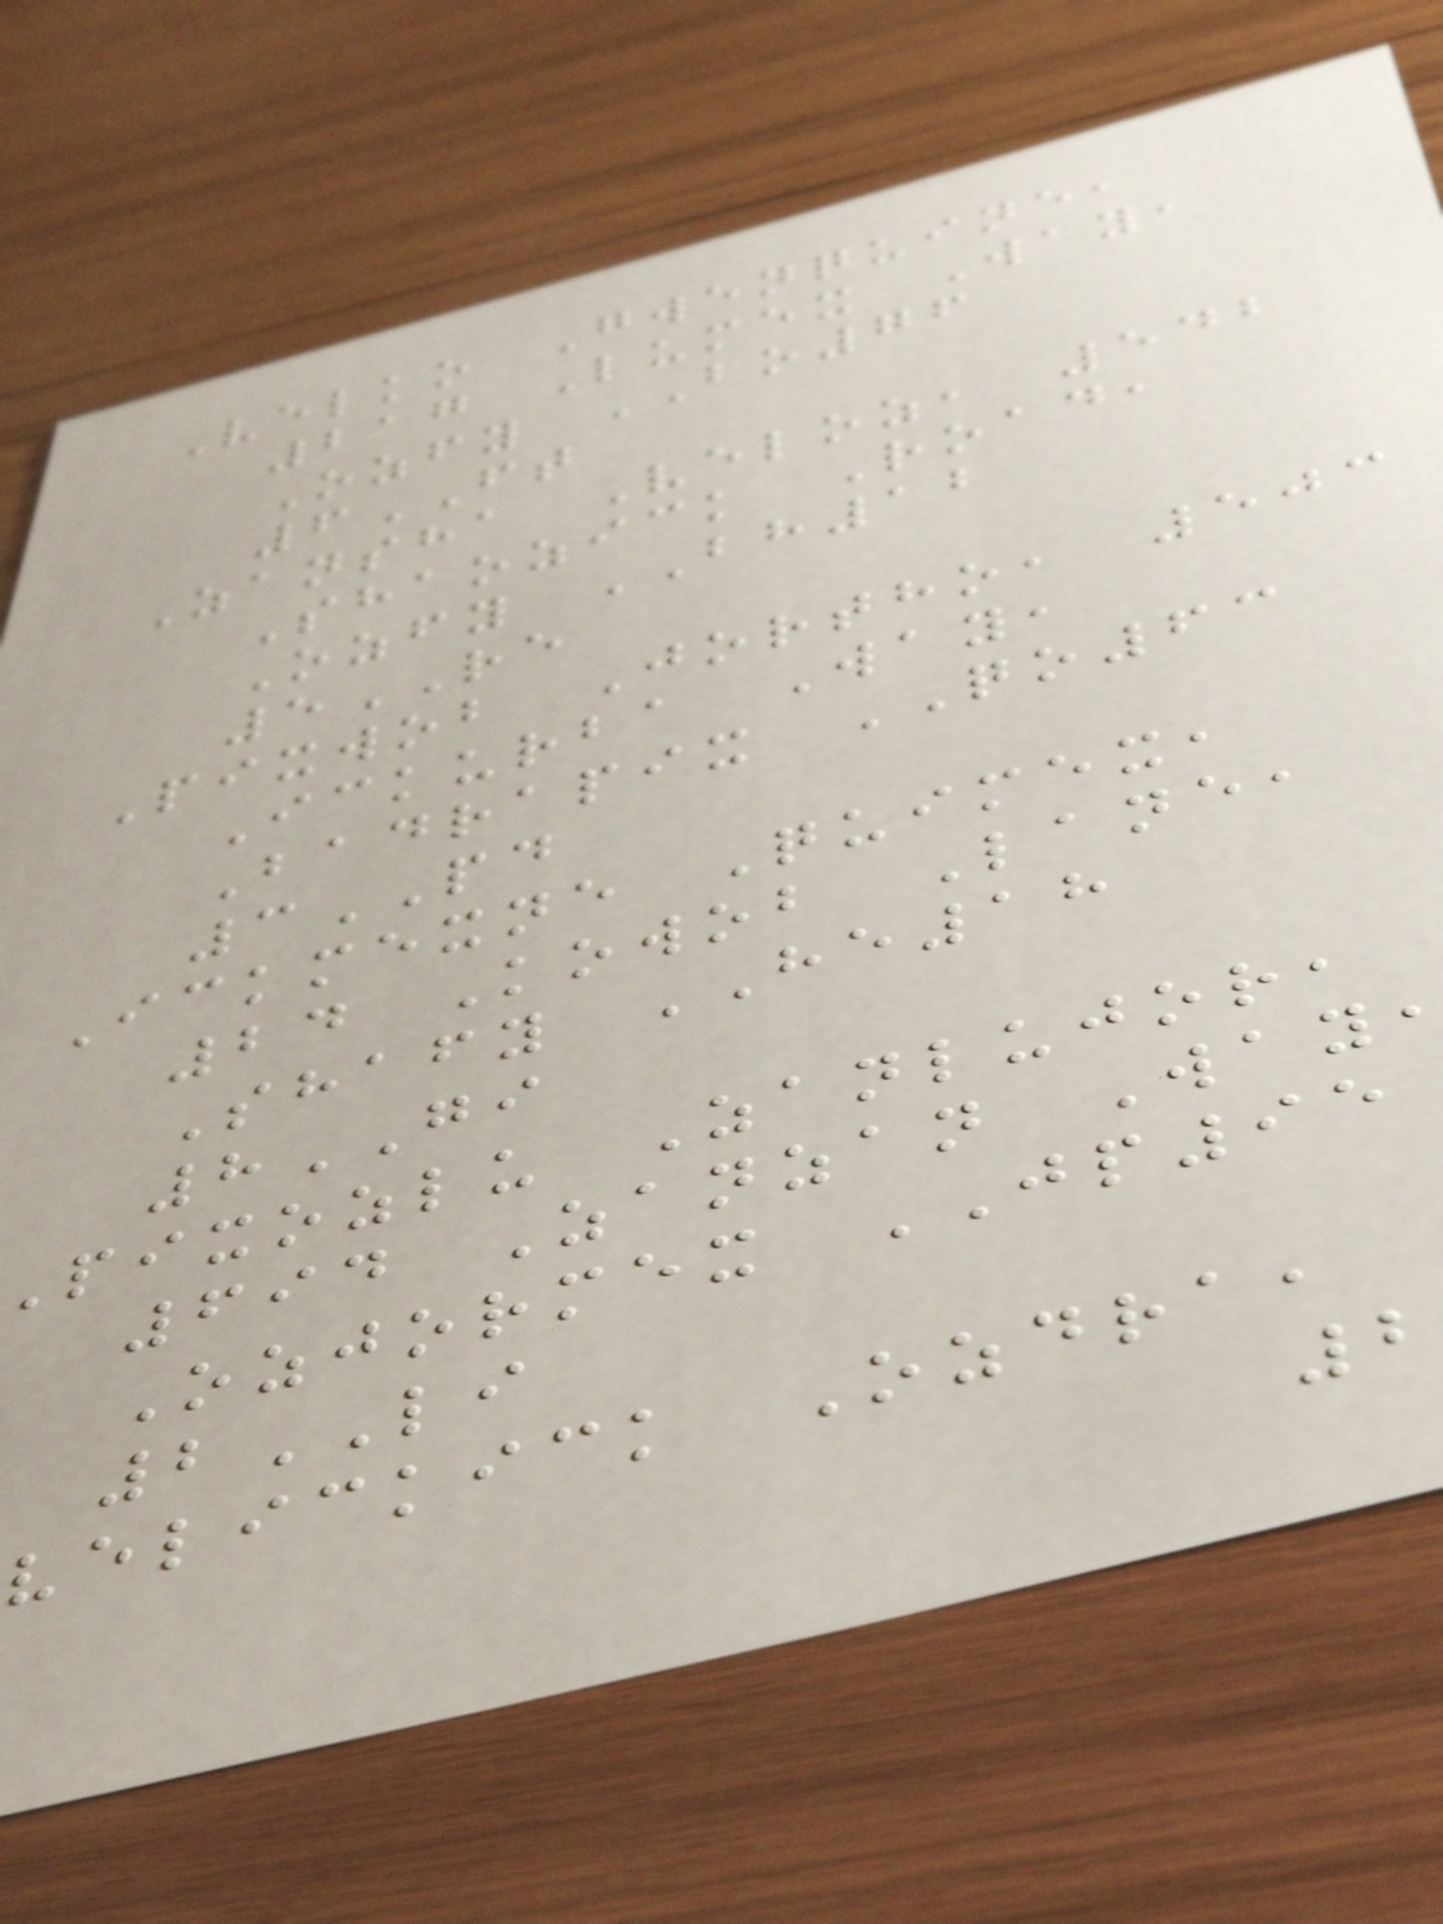Velko Gwenquine,
217 Lumex Way,
Ozfy BO76
6FT
Zansha Veloz, 542
Shaozick Road,
Ozfy BH12
5RE
Pixwob Jortho, 503
Ickurba Way,
Badrapix QO63
3PD
Ickmexne Quimex,
24 Kowob Lane,
Shafy HE18
8GI
pixozlu Zanlujor,
694 Zanzan Way
Ozjormex JP95
2LI
velickick Ozdra,
